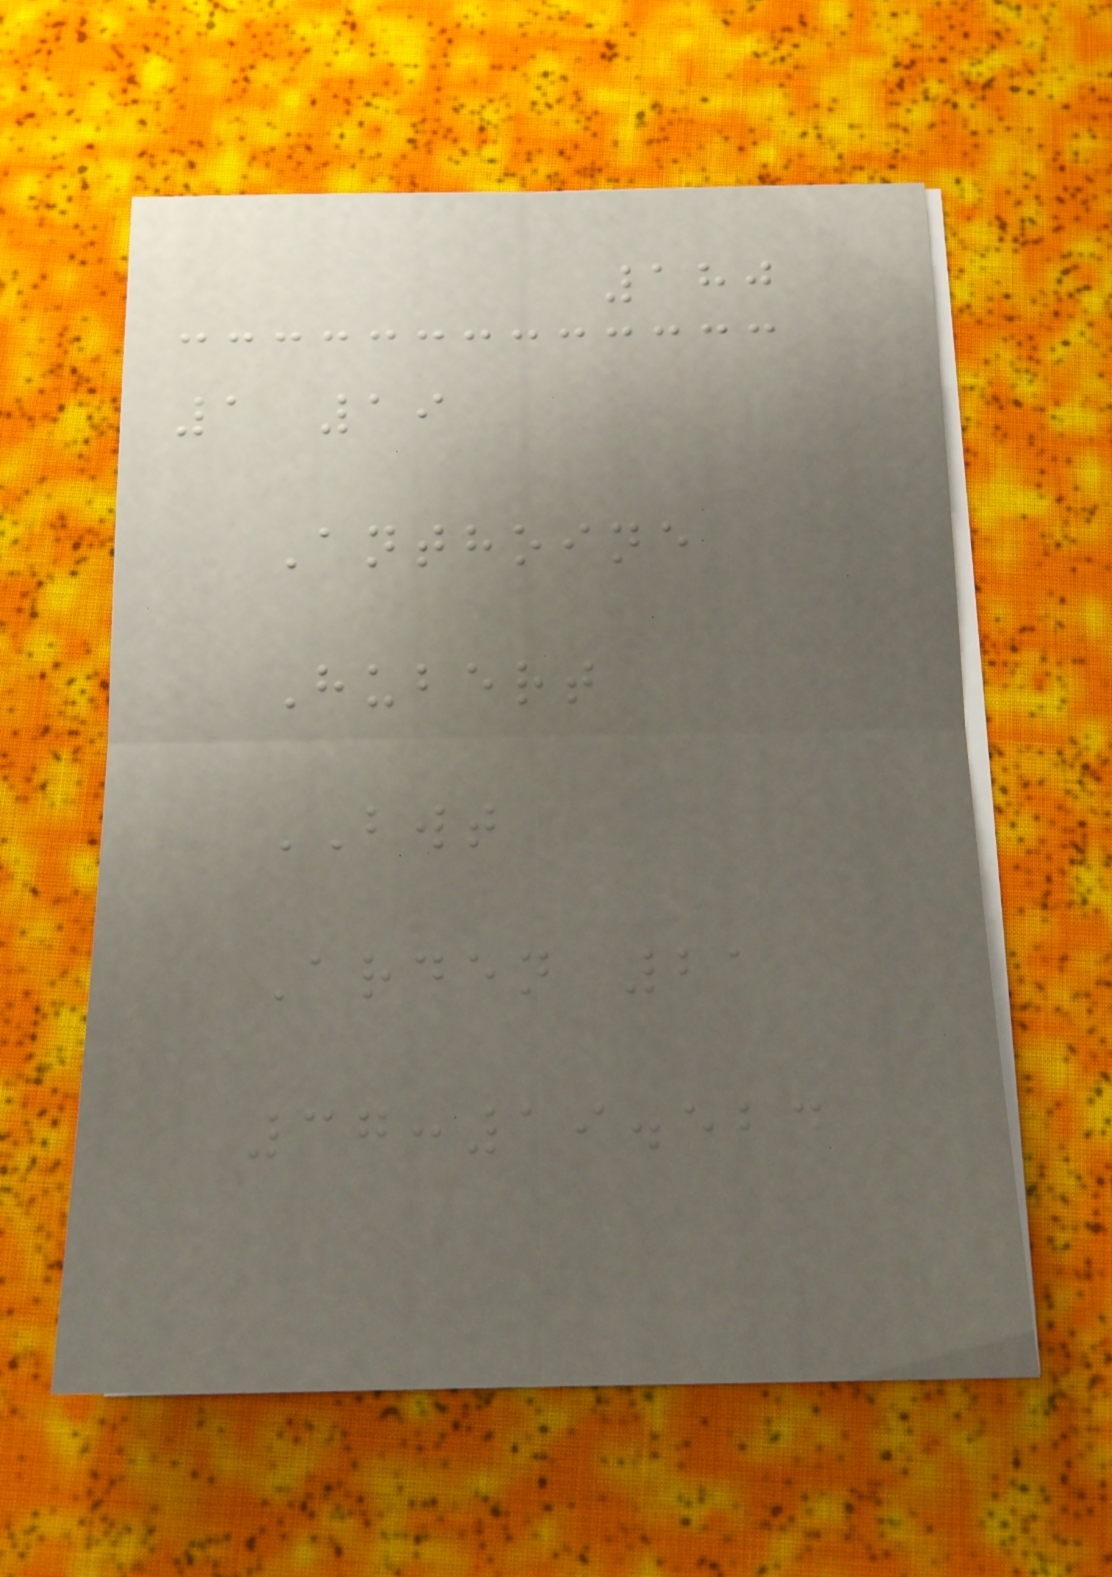180
1 19
Anthoine
Hubert
BWT
Arden 21
37:19.524
